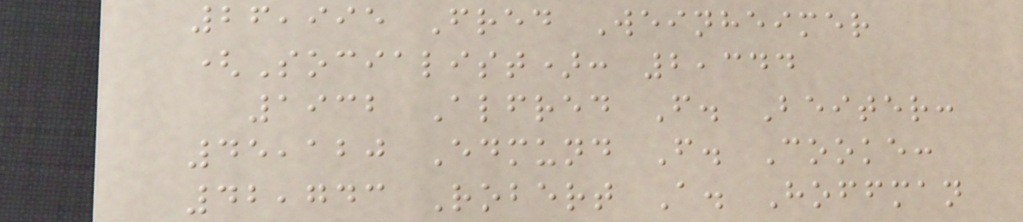26,995 Fred Weinheimer
(Socialist): 2,344
1932 Alfred F. Beiter:
45,120 Edmund F. Cooke:
42,743 Robert A. Hoffman
